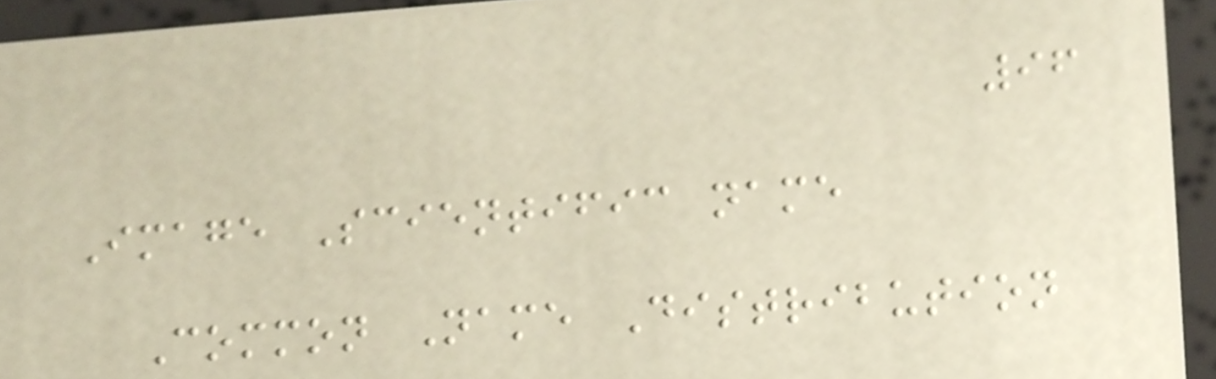96
Image Scientific name
Common Name Distribution
